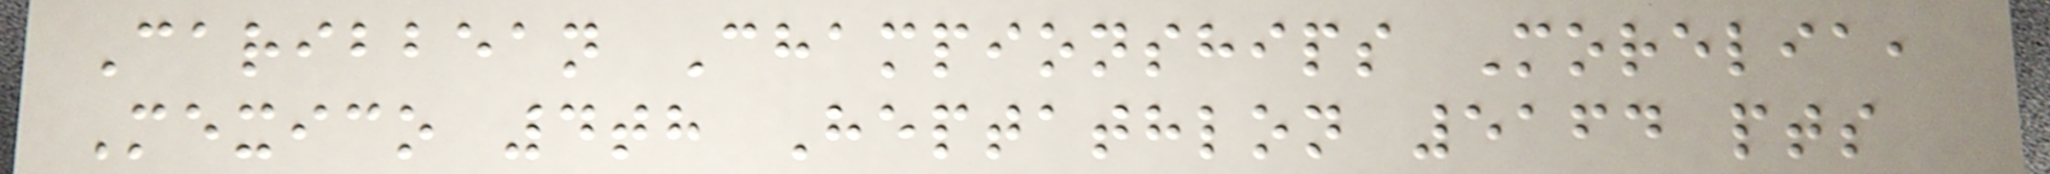Caribbean Championships Morelia,
Mexico 4th Heptathlon 5164 pts
